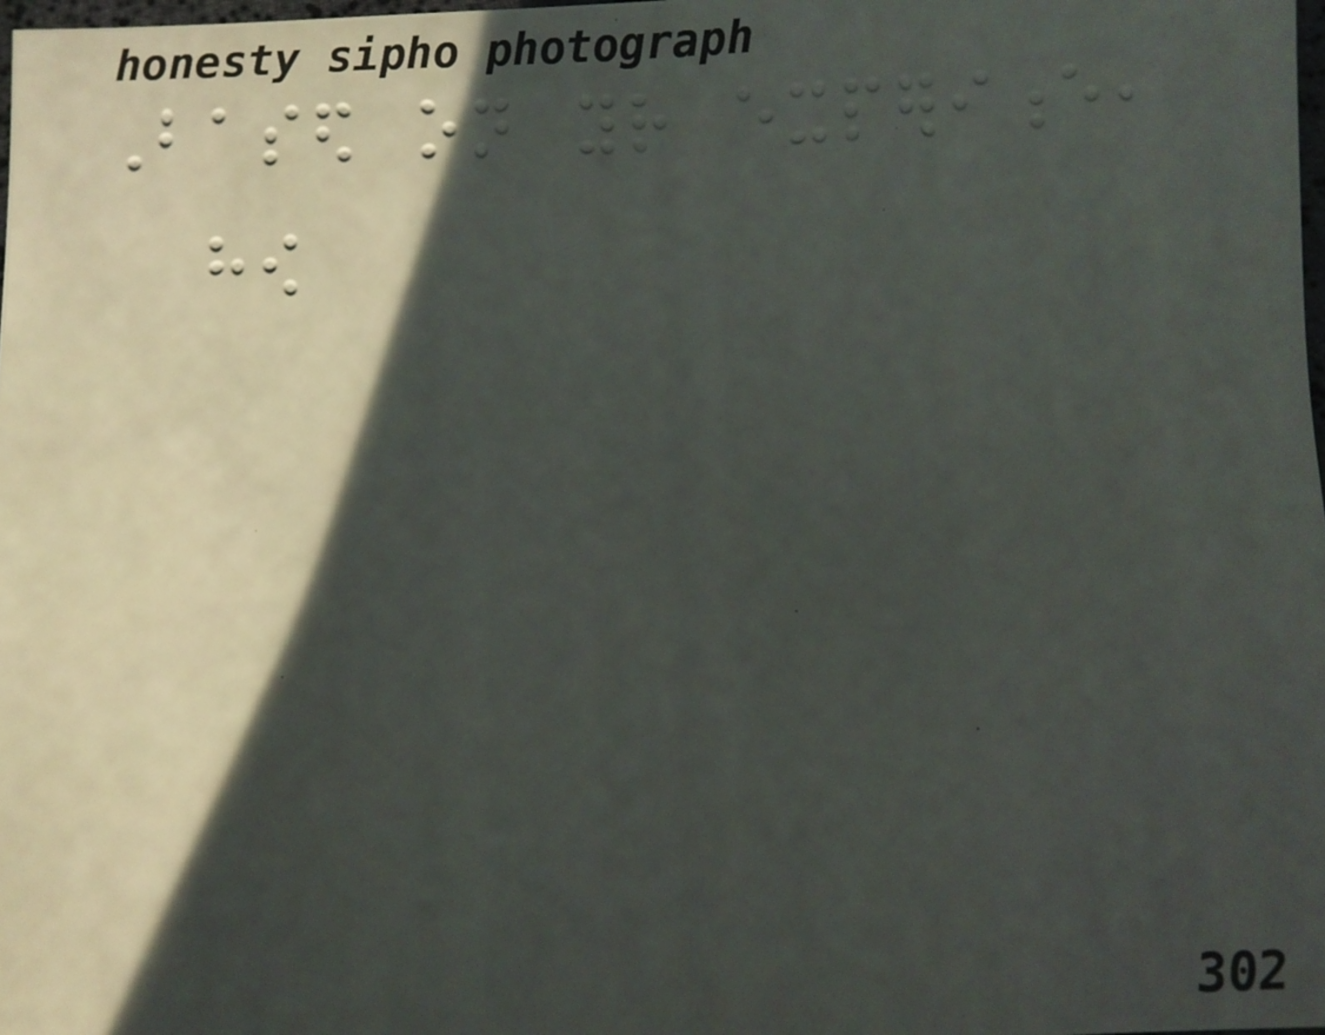Based on your experience,
how
